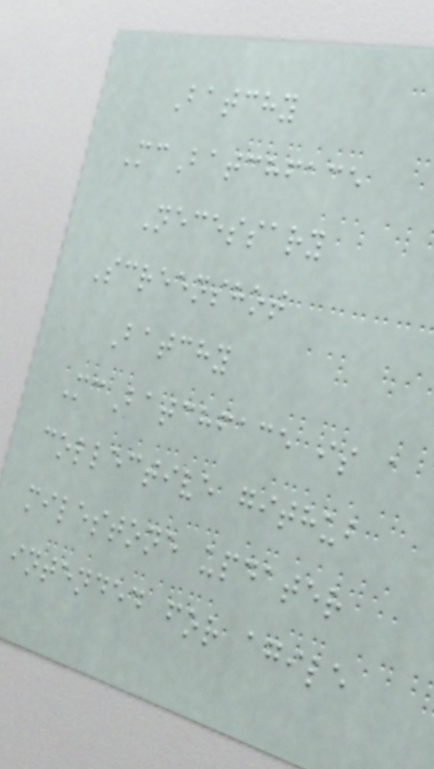Batchy
McBatchface
Necessary
Screenshot
Batchy
McBatchface is a
collective github
milestone updater
intended for agile
